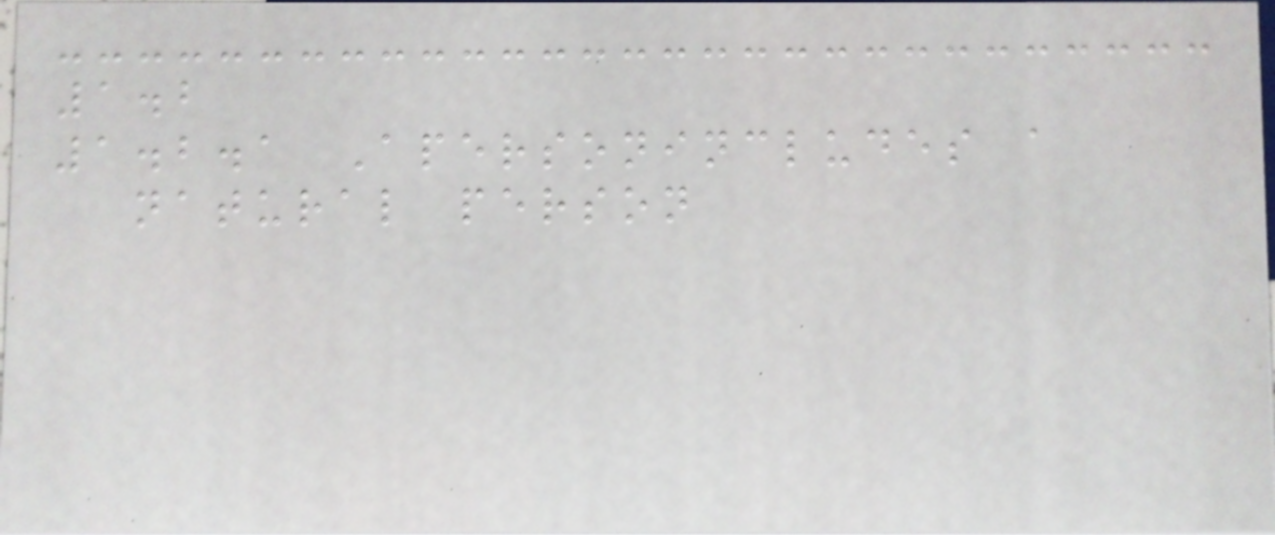1.2
1.2.1 Apersonincludes a
natural person
